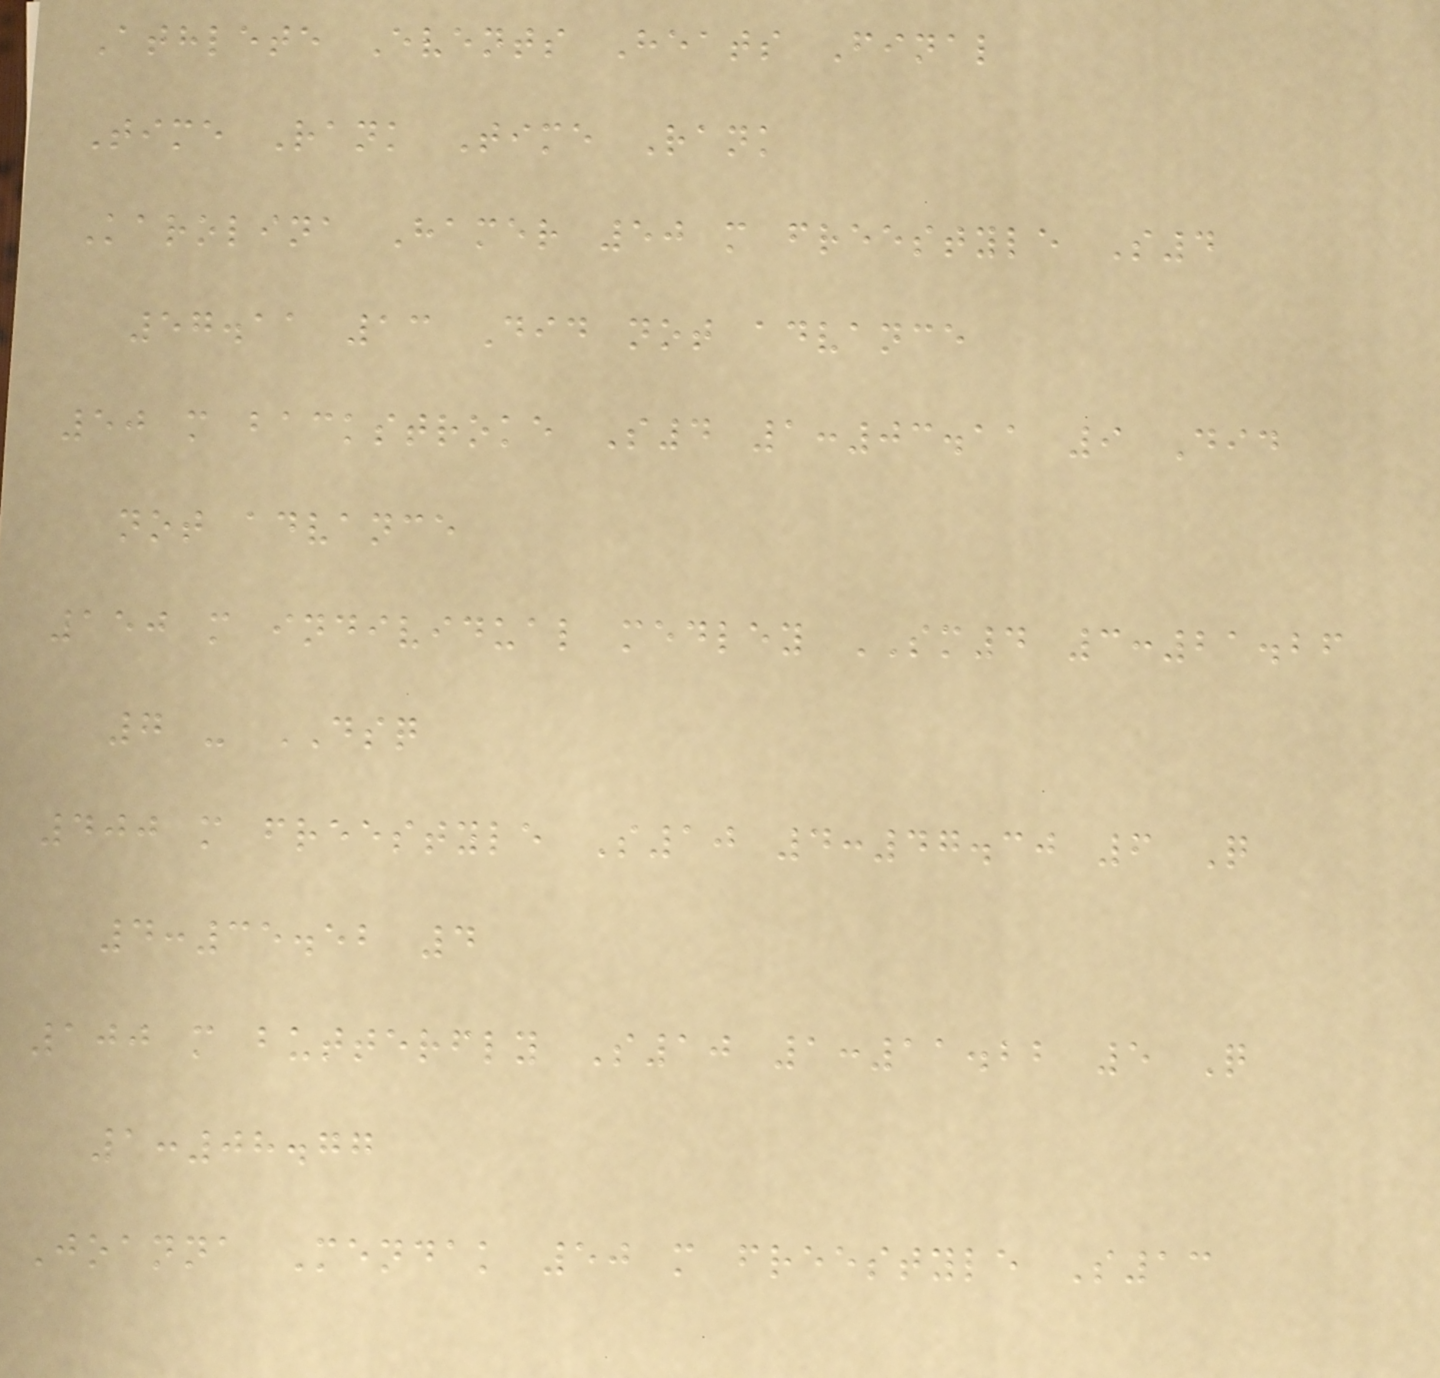Athlete Events Heats Final
Time Rank Time Rank
Karolina Hamer 50 m freestyle S4
57.11 13 Did not advance
50 m backstroke S4 1:03.11 9 Did
not advance
150 m individual medley SM4 3:21.26
7 - DSQ
400 m freestyle S10 4:47.30 6 Q
4:35.52 4
100 m butterfly S10 1:11.22 5 Q
1:08.77
Joanna Mendak 50 m freestyle S13
